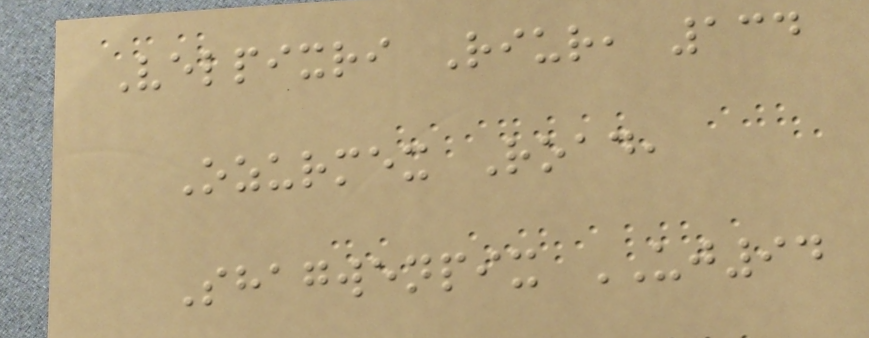Velpixri Riur, 134
Ozurmex Road,
Shagwenpix UJ94
